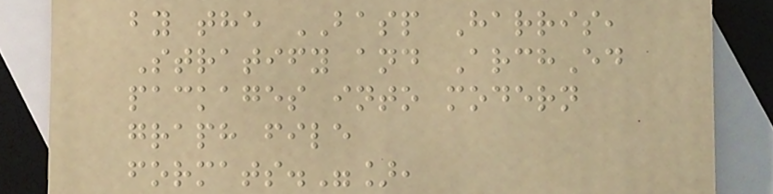by the BASP Harris,
Stratify and ArchEd
packages into modern
graph file
formats."],
